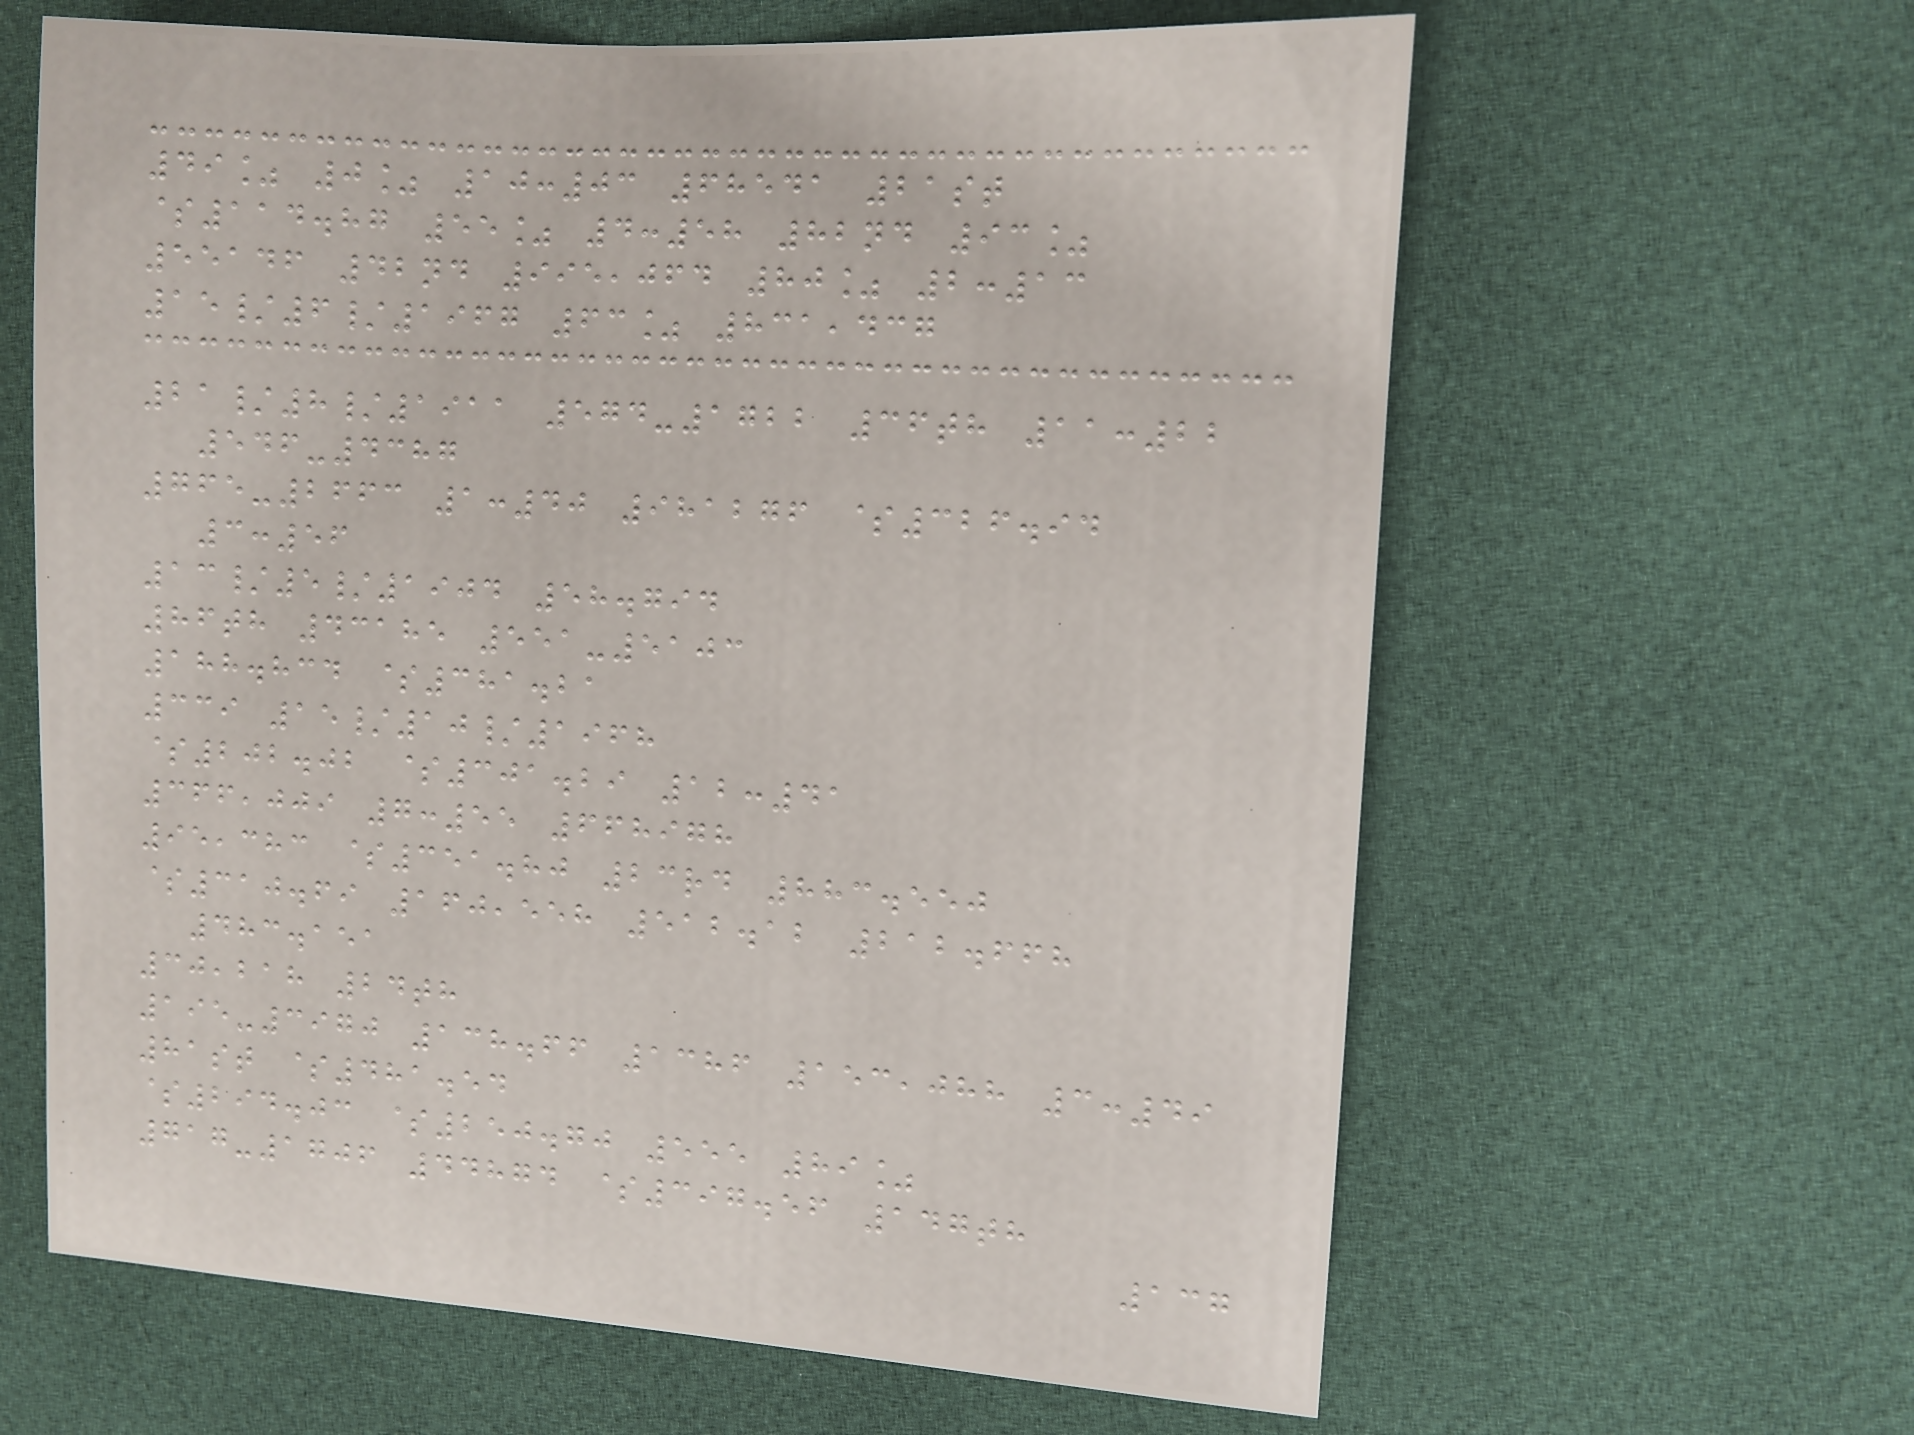49% 0% 10:03 68541 21st
$114.87 55% 4:58 82nd 93%
55146 42nd 995,064 80% 2:13
15/6/1967 63% 831,437
21/8/1911 574-1722 36th 11:22
546-4387
765-2663 1:40 981276 $326.94
3:56
13/5/1904 58.794
86th 43185 551-5103
188.834 $381.21
339 15/10/1968
$202.02 $301.29 12:41
366,009 7:55 668978
95,383 $351.80 23rd 883.550
$310.69 160,558 512.12 212.668
483.151
30,218 24th
195-3970 138.66 1386 153,088 3:49
81st $481.54
$294.03 $250.70 555 89%
717-1706 44874 $397.56 147th
137
